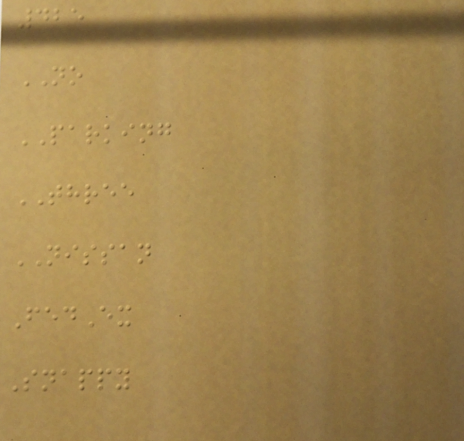425
NO
PARKING
THREE
NISSAN
FedEx
Snappy
